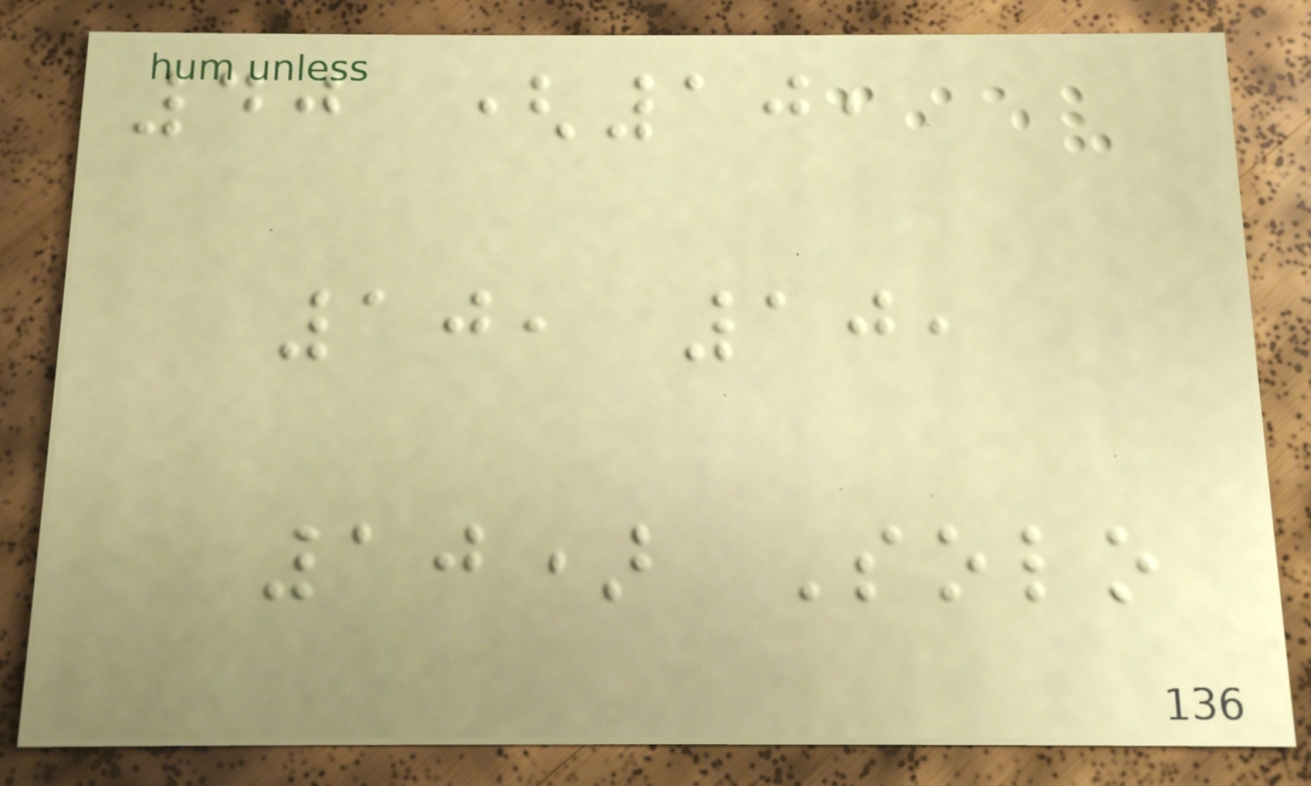40 (10,
10, 10,
10) Solo
